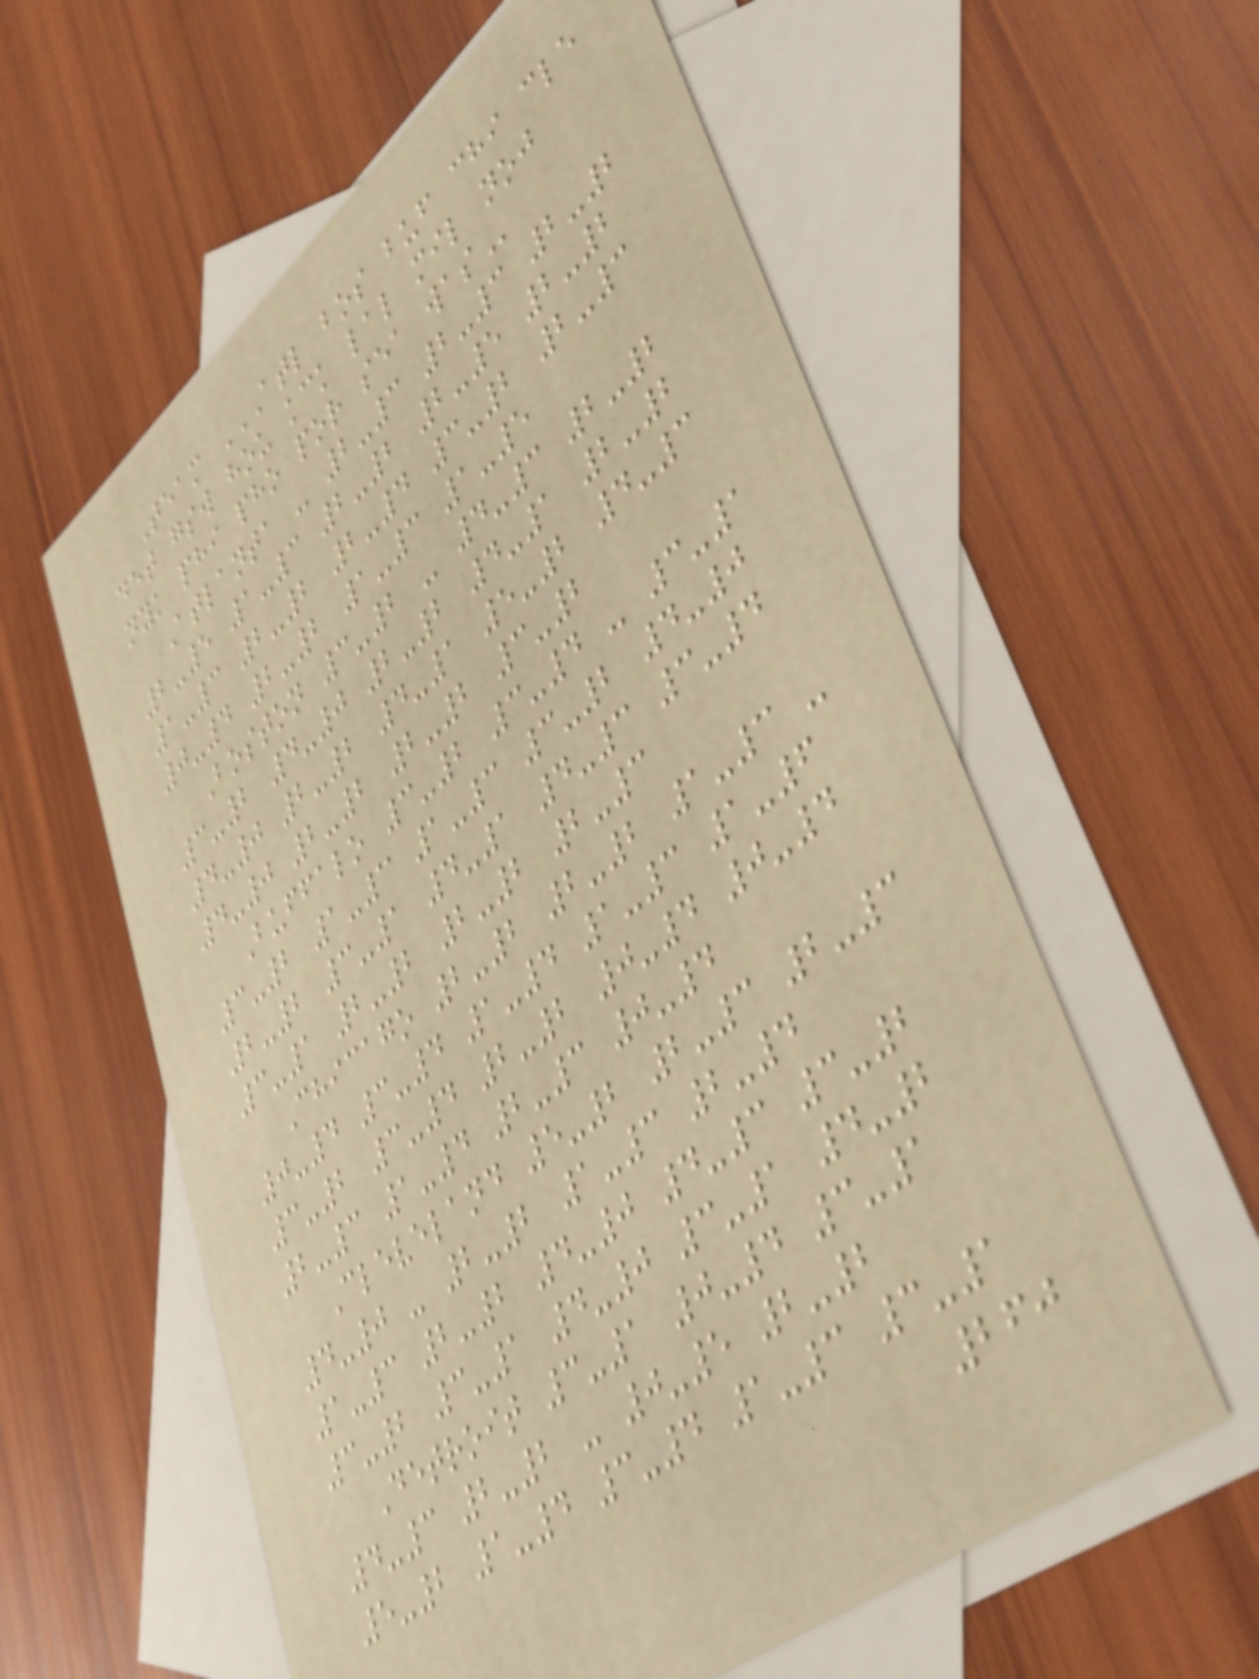Team ATL BOS BUF CHI CLE
DET GSW HOU KCK LAL MIL NOJ
NYK PHI PHO POR SEA WAS
Atlanta - 2-3 2-3 2-2
2-5 1-3 2-2 2-5 2-2
1-3 2-2 2-4 3-2 2-3
0-4 2-2 1-3 1-5
Boston 3-2 - 4-3 2-2
3-2 4-0 2-2 4-1 2-2
4-0 2-2 4-1 5-2 4-3
4-0 2-2 2-2 3-2
Buffalo 3-2 3-4 - 3-1
3-2 1-3 1-3 3-2 4-0
2-2 3-1 4-1 4-3 3-4
3-1 2-2 2-2 2-3
Chicago 2-2 2-2 1-3 -
0-4 3-4 1-4 1-3 1-6
3-2 3-4 2-2 0-4 0-4
2-3 1-4 2-3 0-4
Cleveland 5-2 2-3 2-3
4-0 - 2-2 1-3 2-4
1-3 2-2 4-0 4-3 3-2
3-2 3-1 4-0 3-1 4-2
Detroit 3-1 0-4 3-1
4-3 2-2 - 0-5 2-2
5-2 1-4 3-4 1-3 3-1
260
